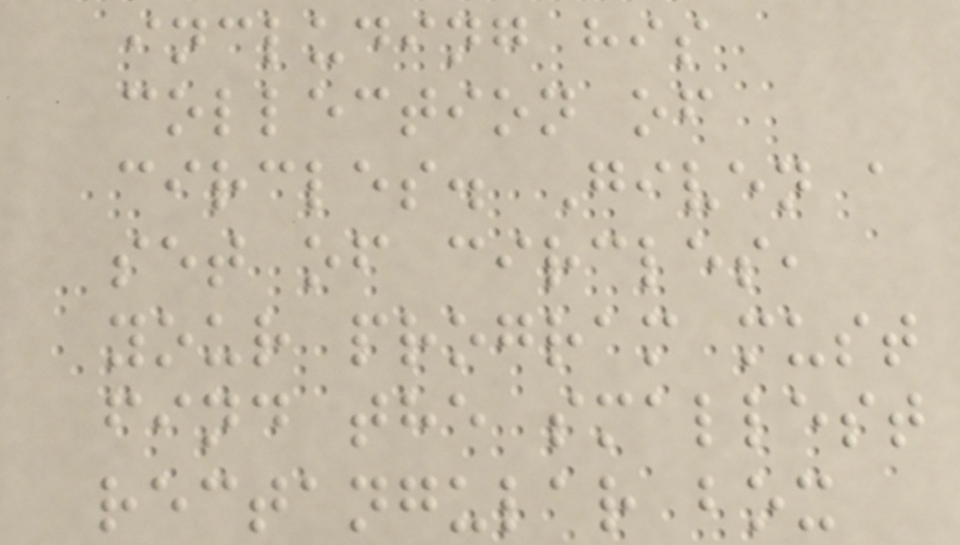including his
collection of
circles. Given a
set of circles,
your program must
find the smallest
rectangular box
